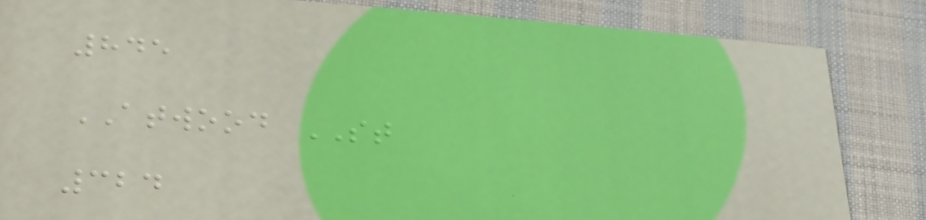845
ATWOOD ST
324
